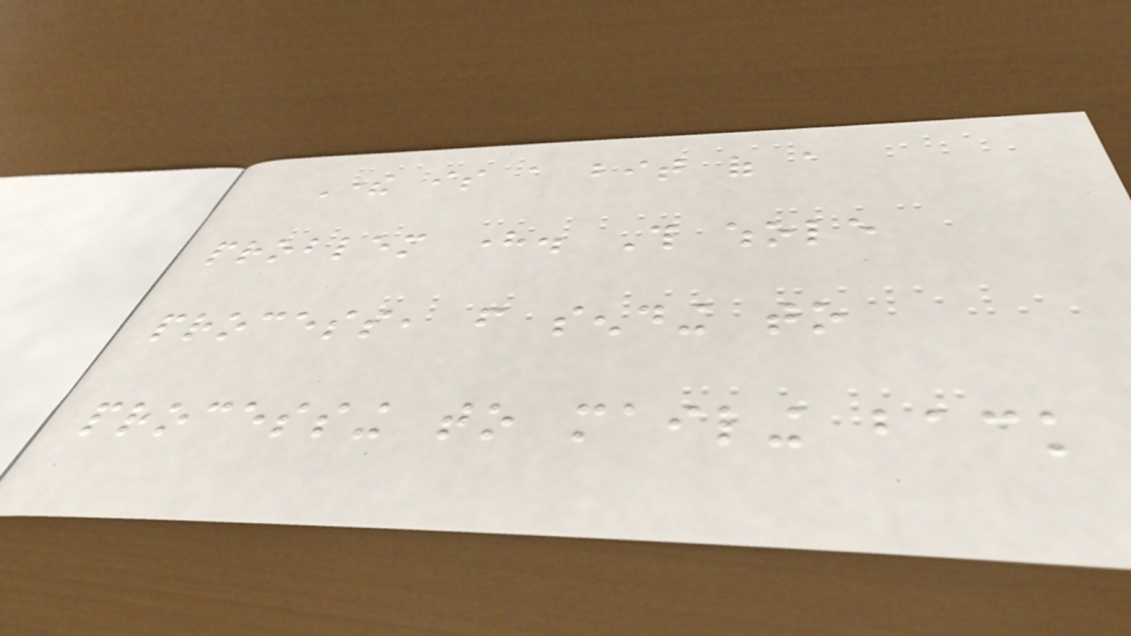There is a bit of a
problem here. This whole
process, from sending to
processing to mailing back
